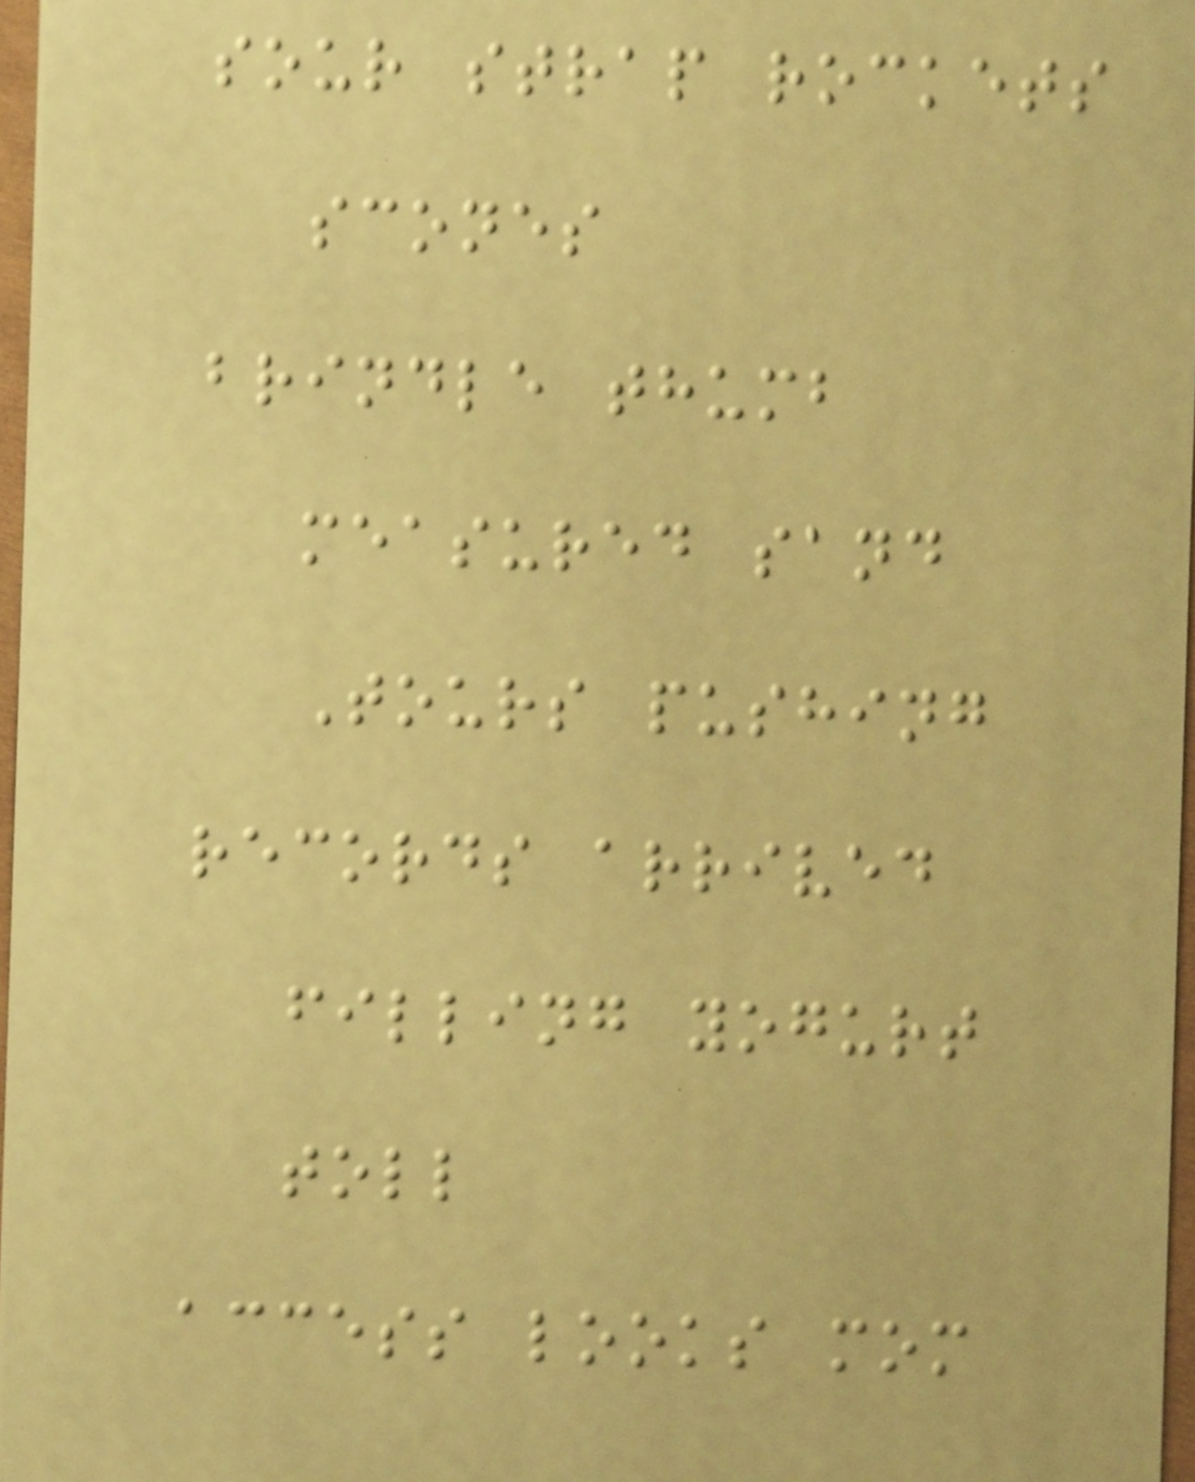sour strap rockets
scones
brindle thumb
measured sand
Tours pushing
records arrived
filling yogurt
toll
access looks mom
